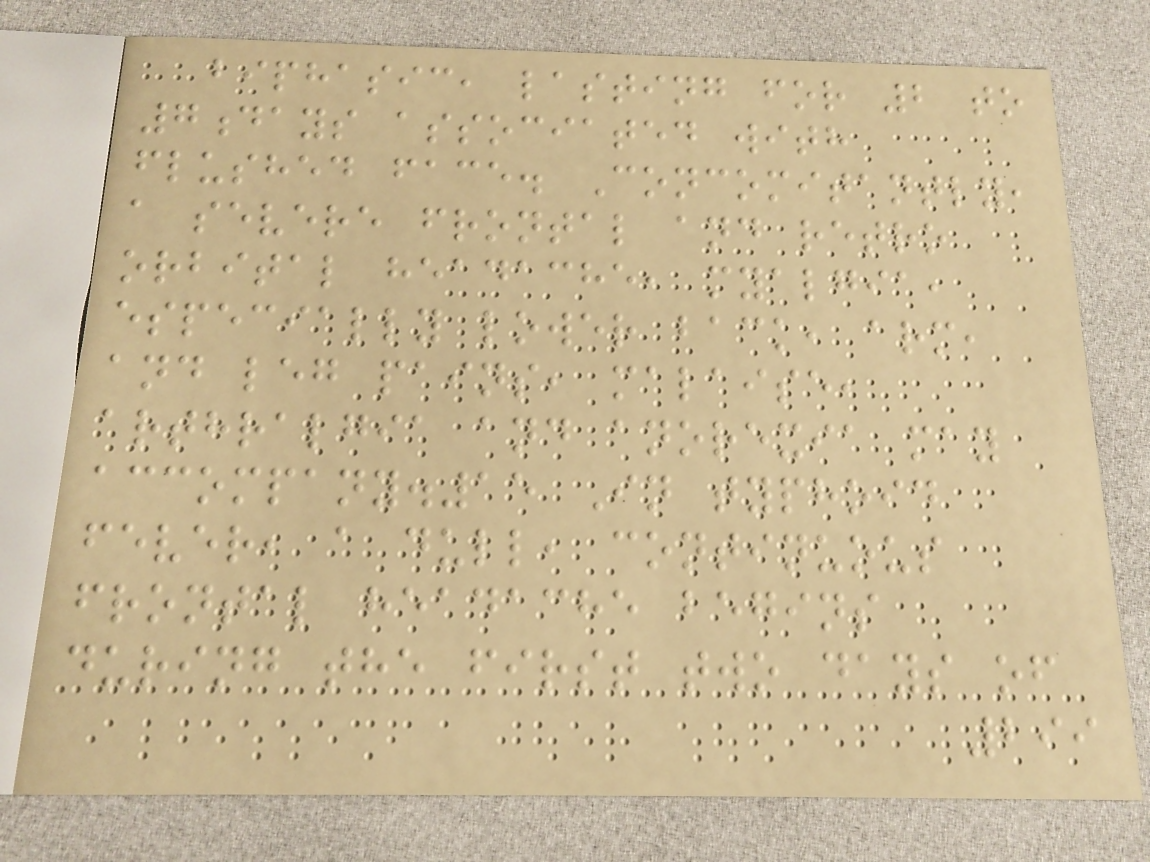biphasic, lasting for 2 to
7days associated with
flushed face. Concomitantly,
a severe frontal and retro
orbital headache, myalgia,
especially lower back, arm,
and leg pains, malaise,
arthralgia and anorexia may
accompany.15 In typhoid
fever, a dull, continuous
frontal headache begins
during the first two days of
299
